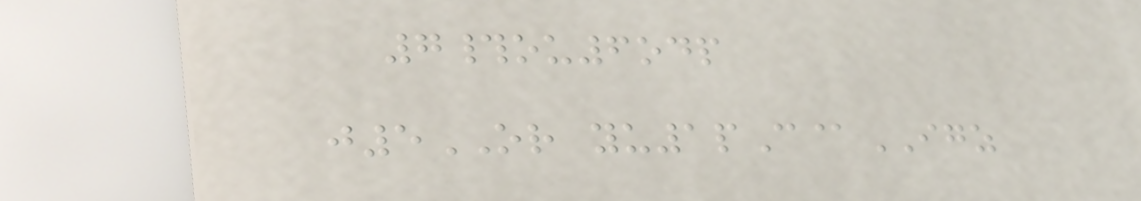7#ou6odp
j5OR yu1pC@IGZ
